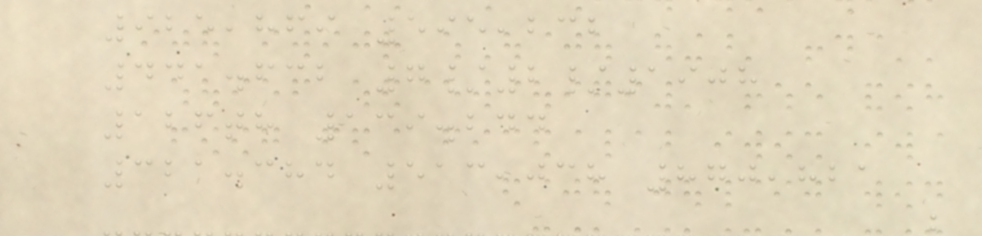925,869 595,232
441.632 7/2/1908
126th 139.244
321.384 513,038 870,821
